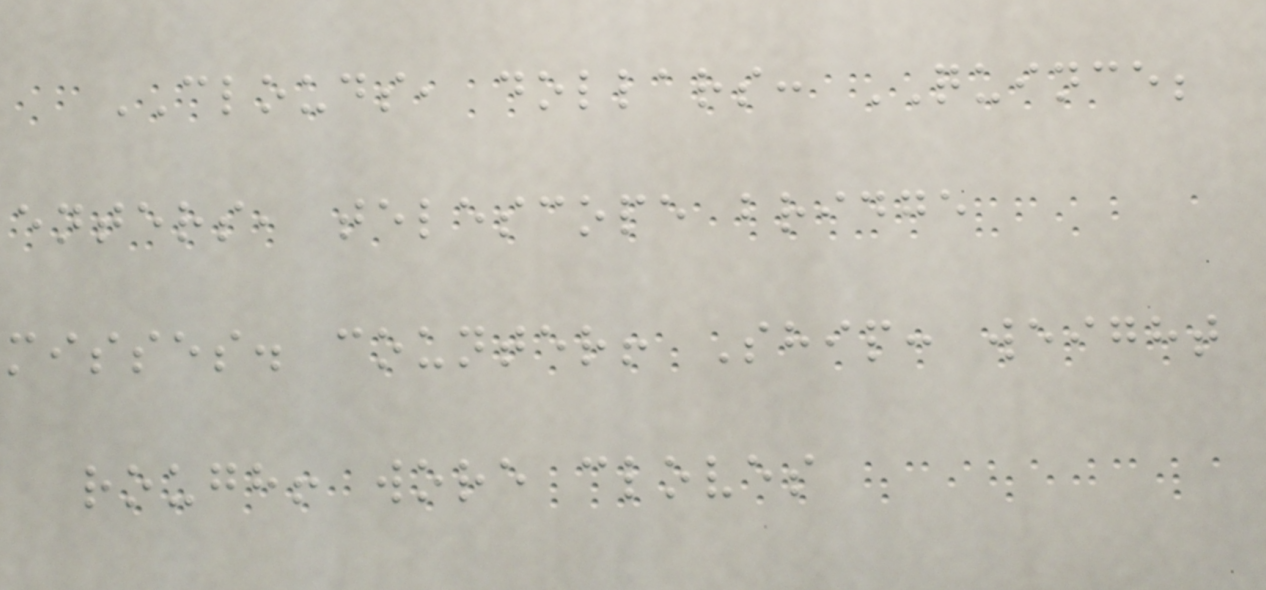CLOUDS, dollars: QUINCE;
enters, telescope bridge
misses. counter! Ship: weight
rough! wore cloves
